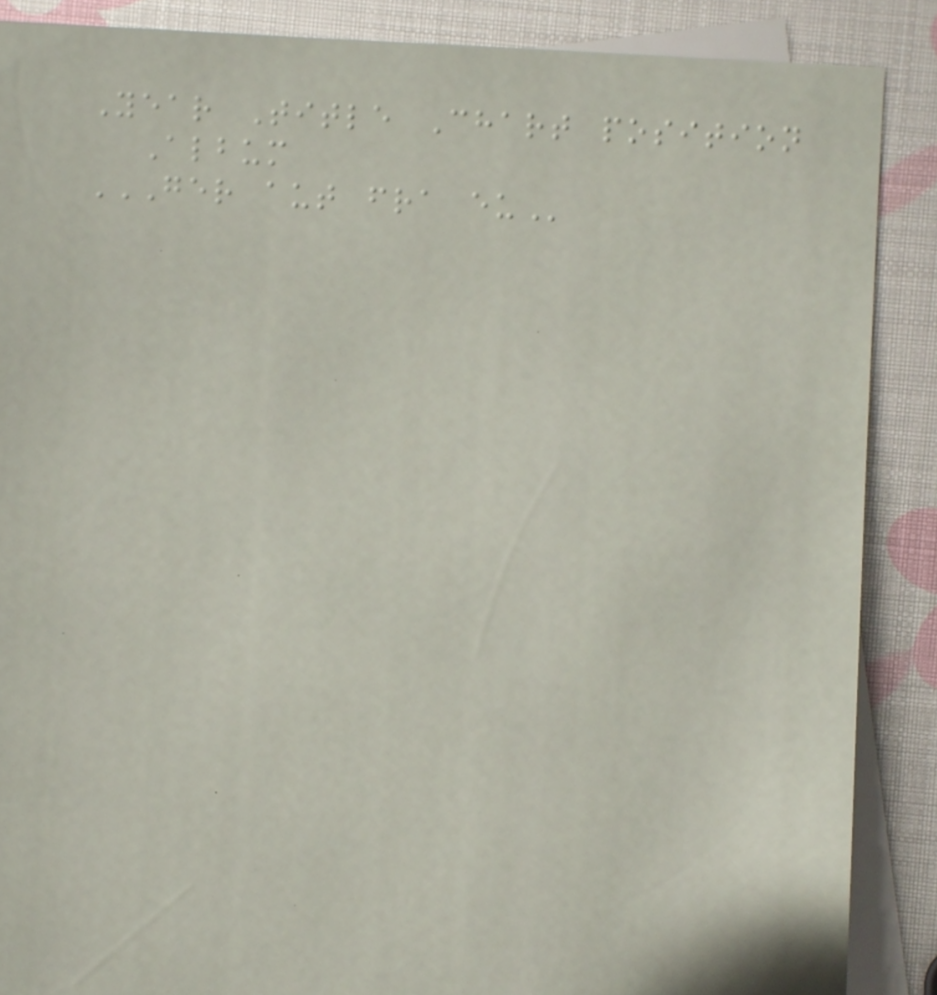Year Title Chart position
Album
GER AUT FRA EU
